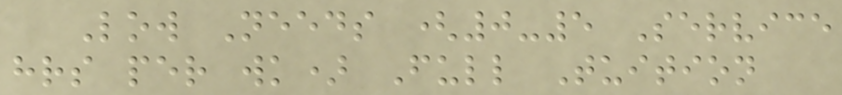Low Needs (0-5 Service
hrs per wk) Full Tuition
